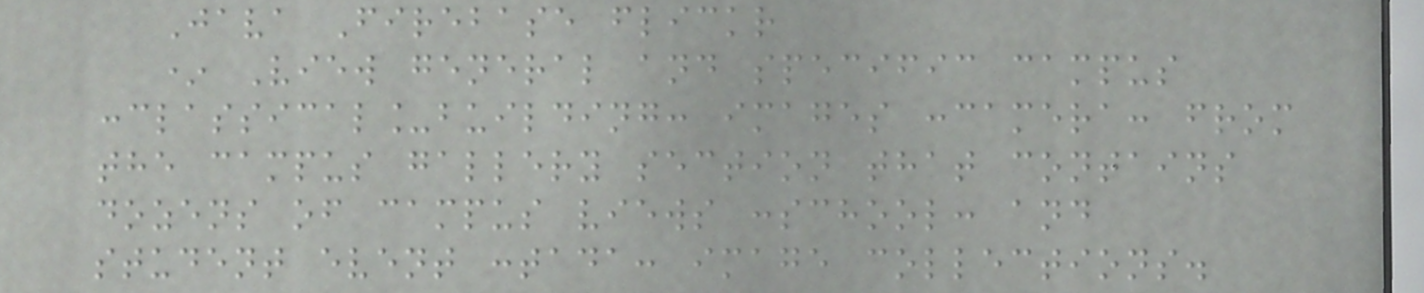Java Firebase flickr
* View general and specific campus
:classical_building: images :camera: from
the campus gallery section that contains
dozens of campus views :school: and
student event :tada: image collections.
